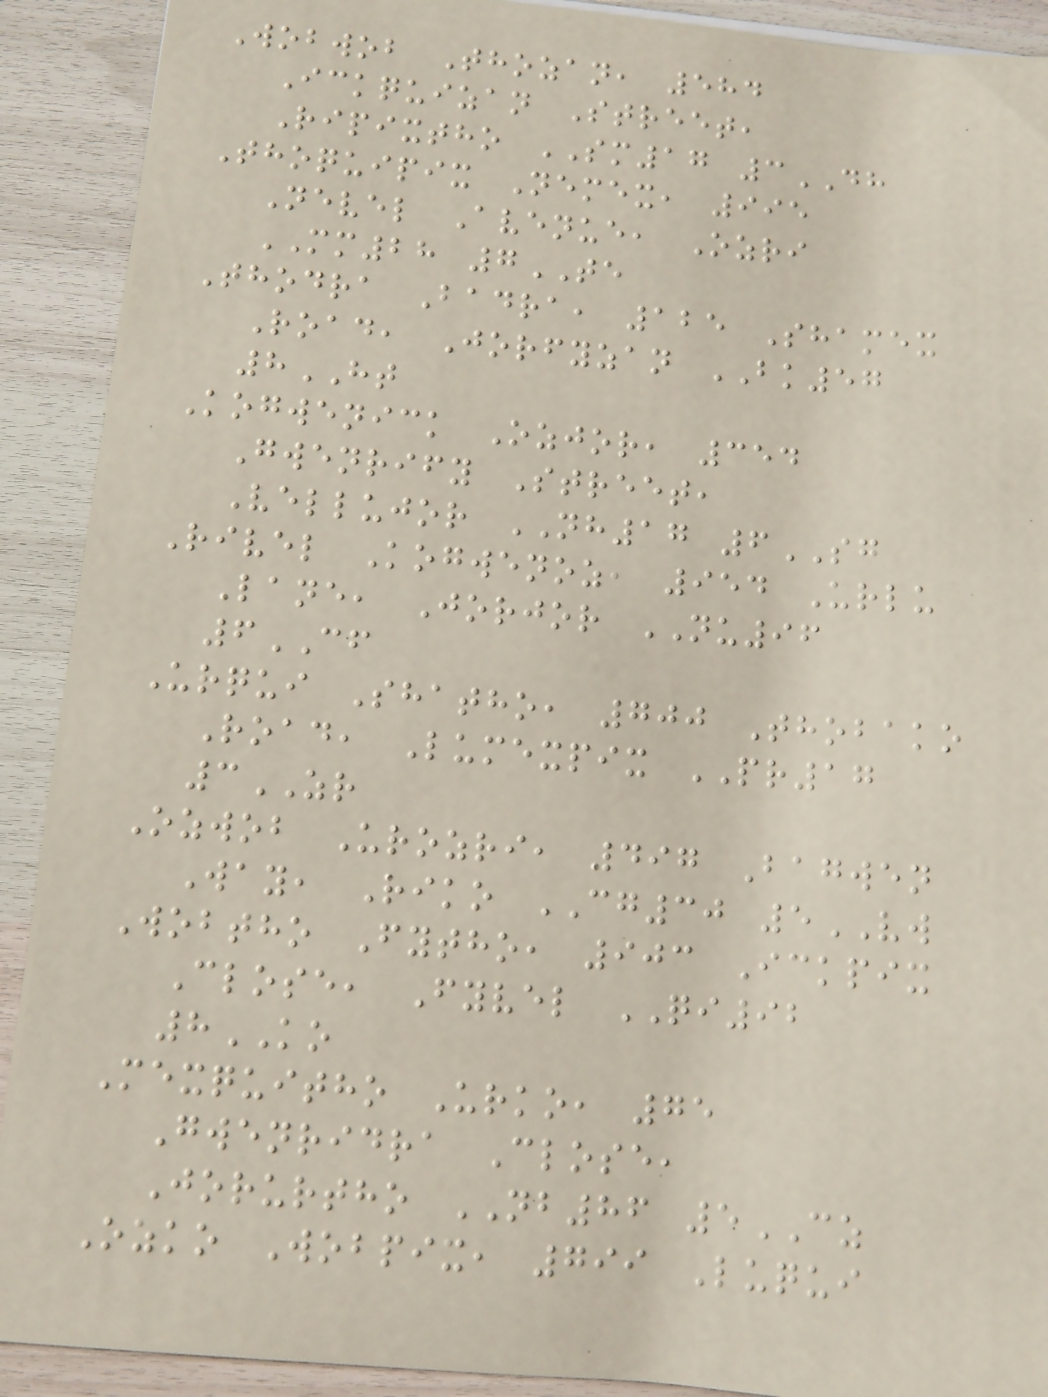Wobwob Thozan, 584
Ickquizan Street,
Ripixtho SM17 3DH
Thoquipix Nemex, 995
Nevel Avenue, Ozri
MM28 7TE
Thodra Badra, 125 Shamex
Road, Jorfyzan BK57
8HT
Kogwenick Ozjor, 354
Gwenrify Street,
Vellujor NH17 6SG
Rivel Kogwenoz, 954 Urlu
Lane, Jorjor NU96
6CF
Urqui Shatho, 700 Thobako
Road, Lumexpix PR17
3ZR
Ozwob Urozri, 497 Bagwen
Way, Riko CG30 5VW
Wobtho Fytho, 903 Ickpix
Close, Fyvel QI92
8KO
Mexquitho Urko, 75
Gwenridra Close,
Jorurtho NB86 5CZ
Ozko Wobpix, 799 Luqui
